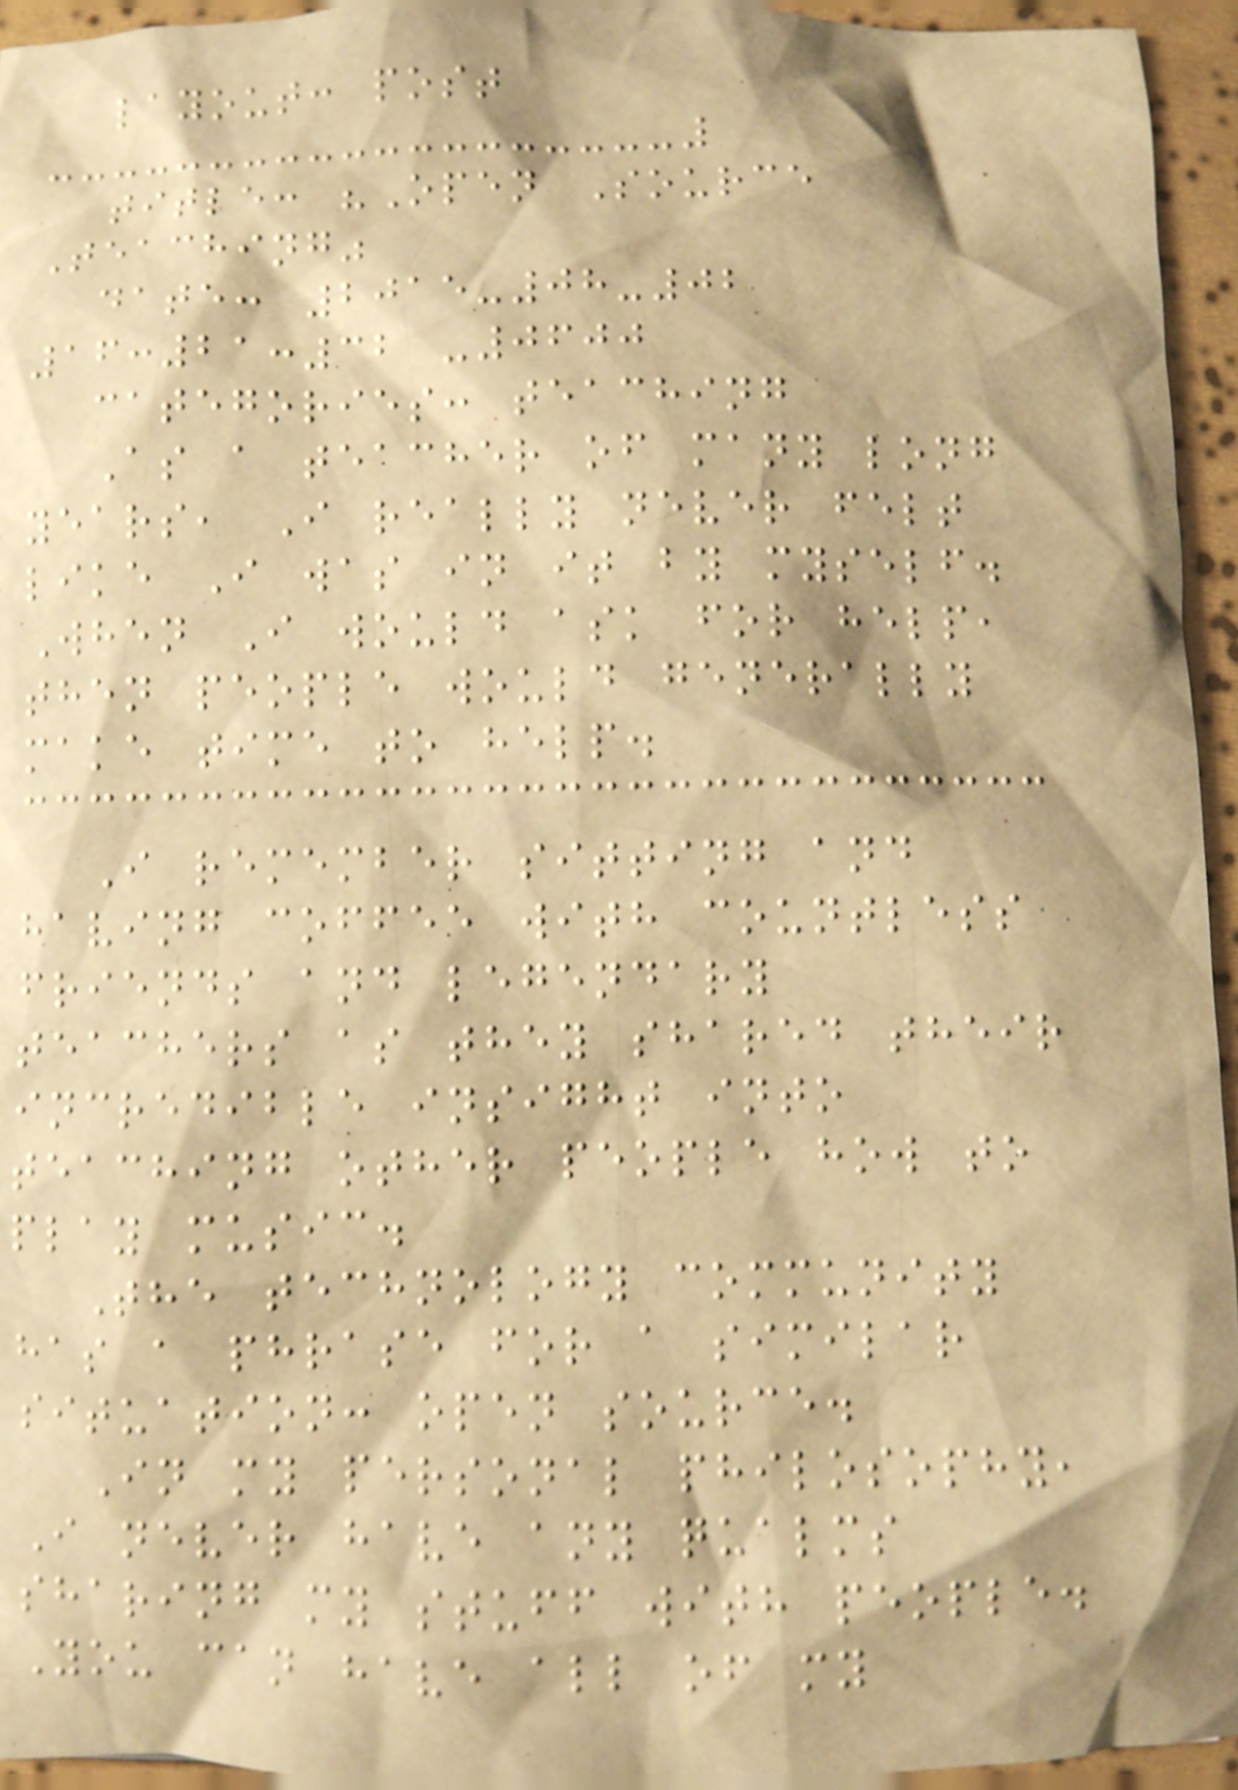layout: post
title: "Open Source
Teaching"
date: 2015-08-02
16:21:32 -0600
categories: teaching
As a teacher of many long
years, I really never felt
like I was in it by myself.
When I would ask for help,
then people would generally
make time to help.
I remember sitting and
having coffee with countless
friends and legendary
teachers as they shared their
incredible insight into
teaching other people how to
play music.
The technology community
has a phrase for a similar
situation: open source.
In my personal philosophy,
I never have any qualms
sharing my stuff with people.
You can have all of my
